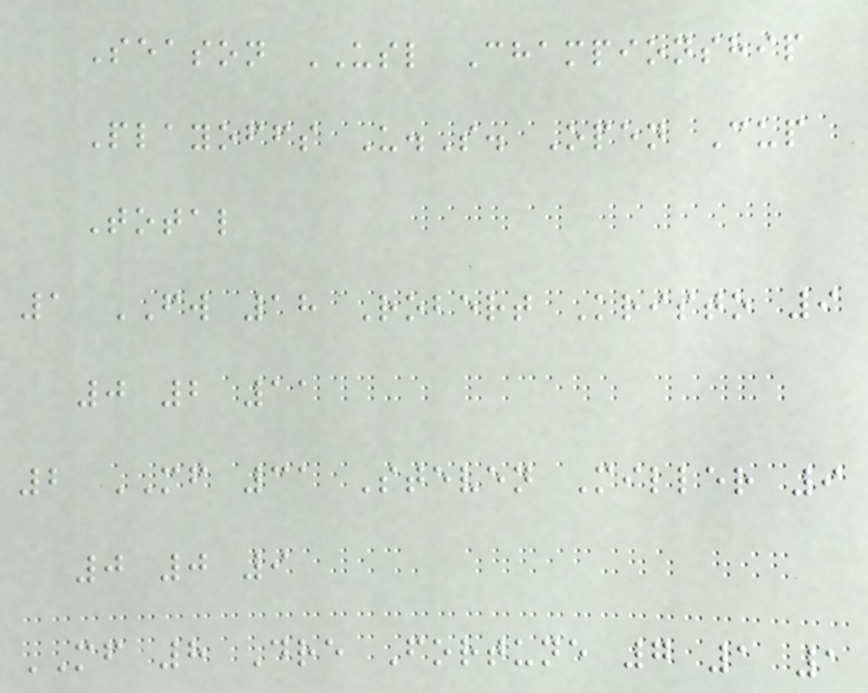Season USL Championship
Playoffs U.S. Open Cup
Total
1 FW 18 Robert Kristo 9
0 2 11
2 MF 31 Steven Miller 9
0 0 9
MF 8 Dre Fortune 7 1 1
